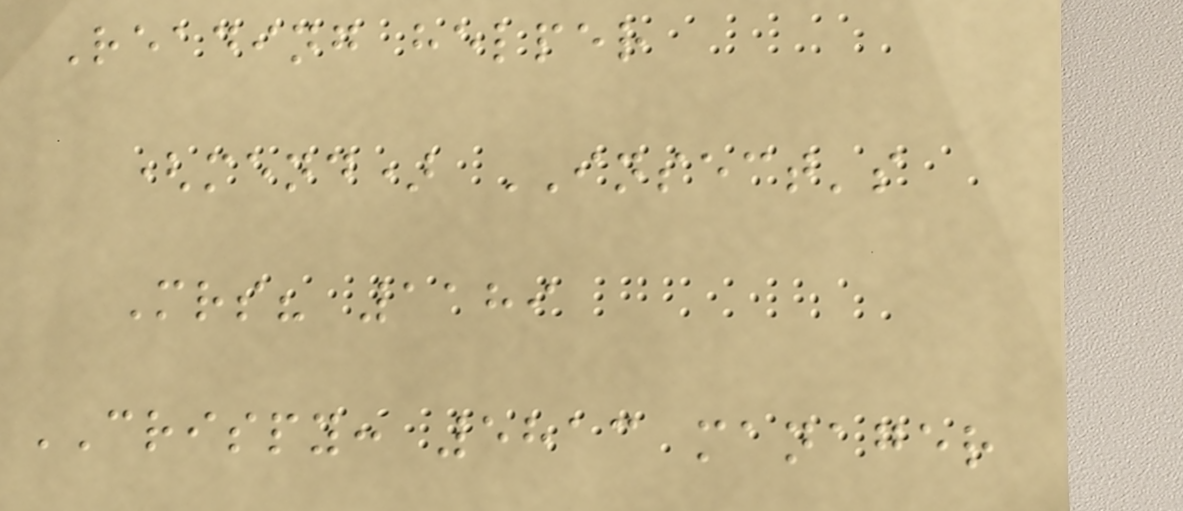Reading helper
(mend) INSECT's
Mrs? 1189
CRISPY: 5813 manager
